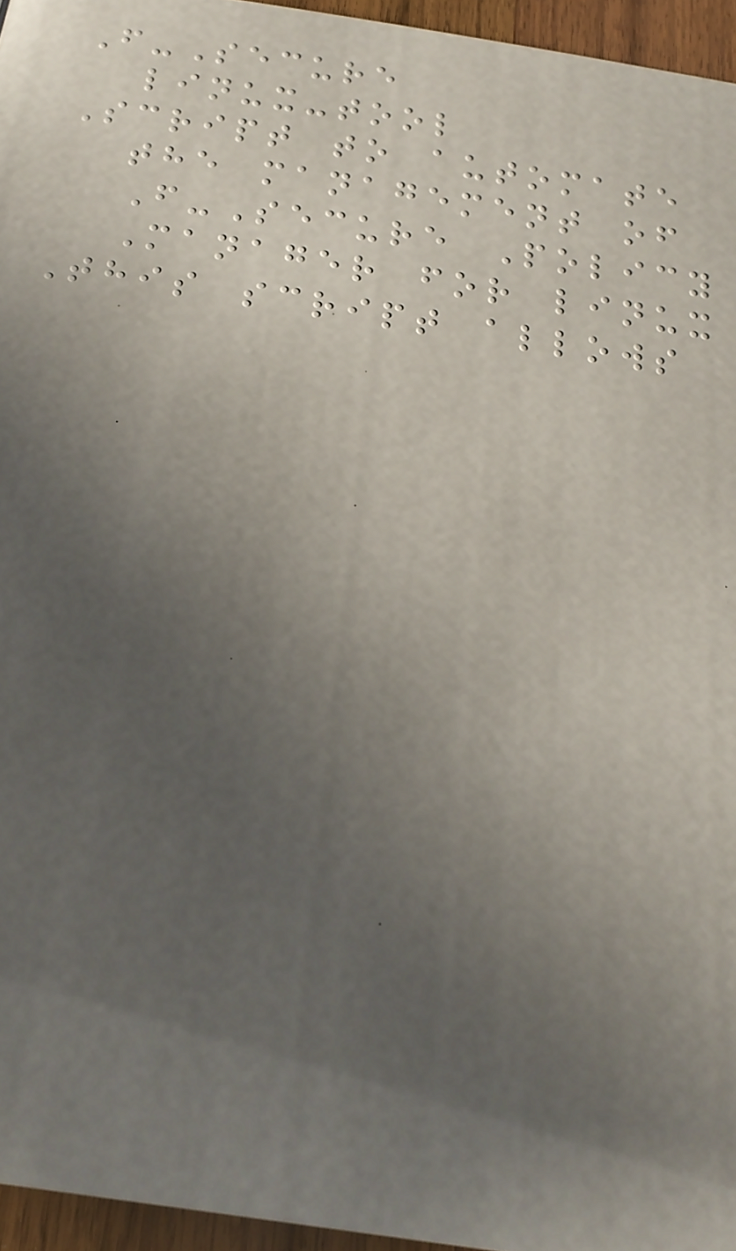F-Secure
linux-tool
Script to automate
the management of
F-Secure Policy
Manager for linux
This script allows
